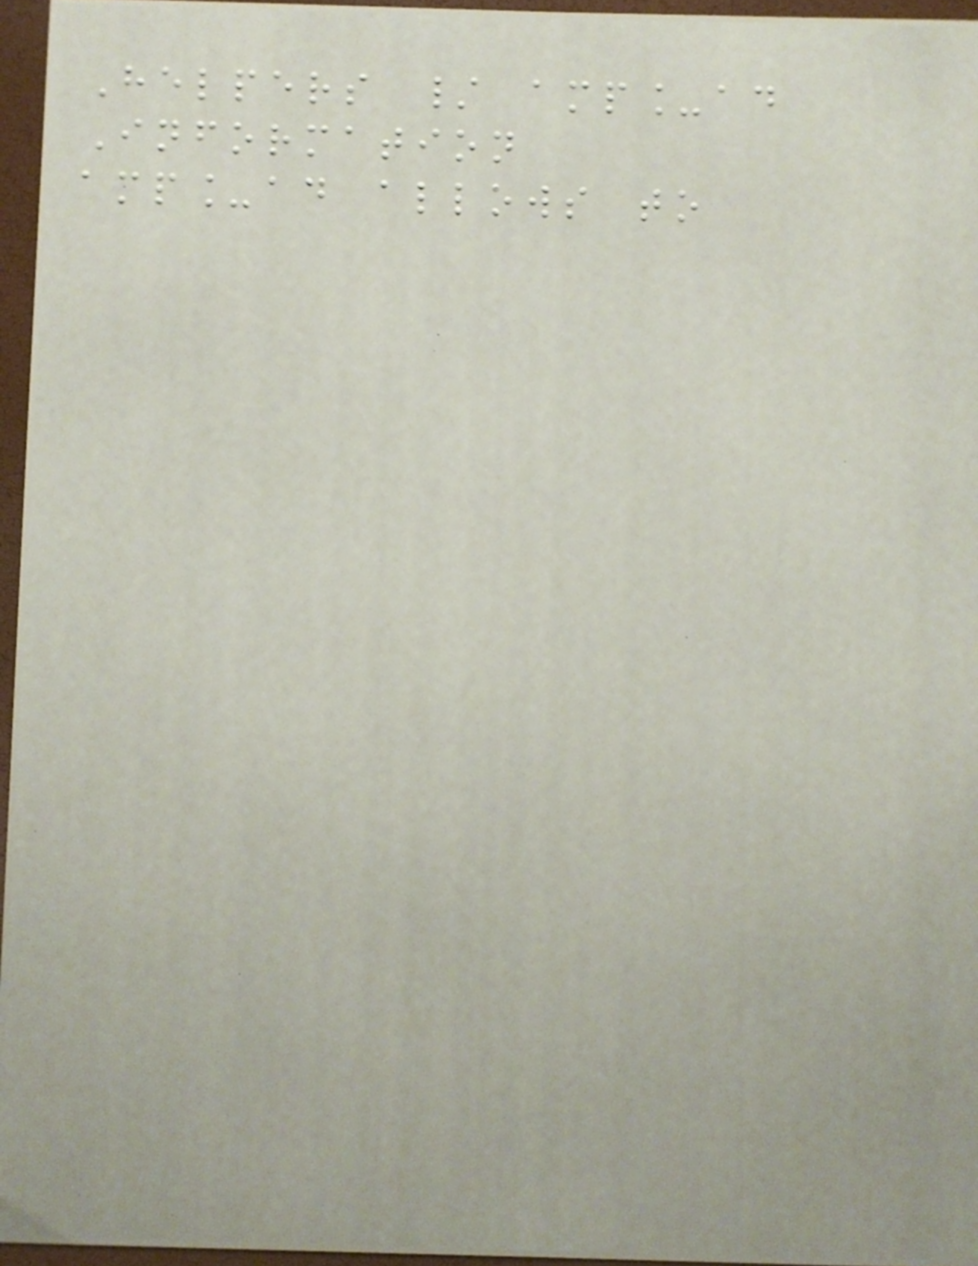Helpers / amp_ad
Information
amp_ad allows to
